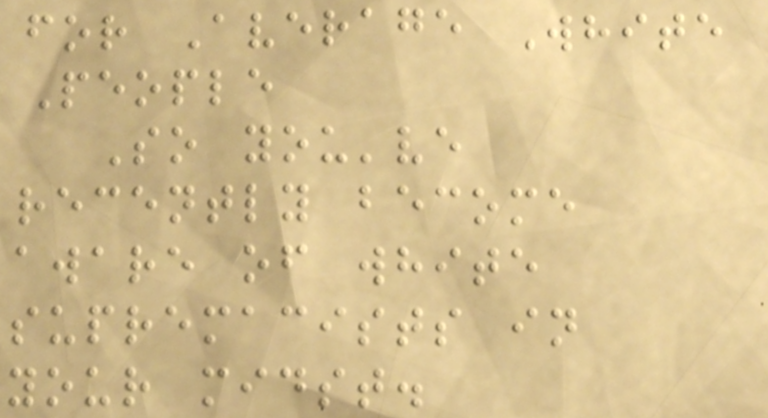for Average White
People
So you've
recently become
aware of white
supremacists in
your midst.
